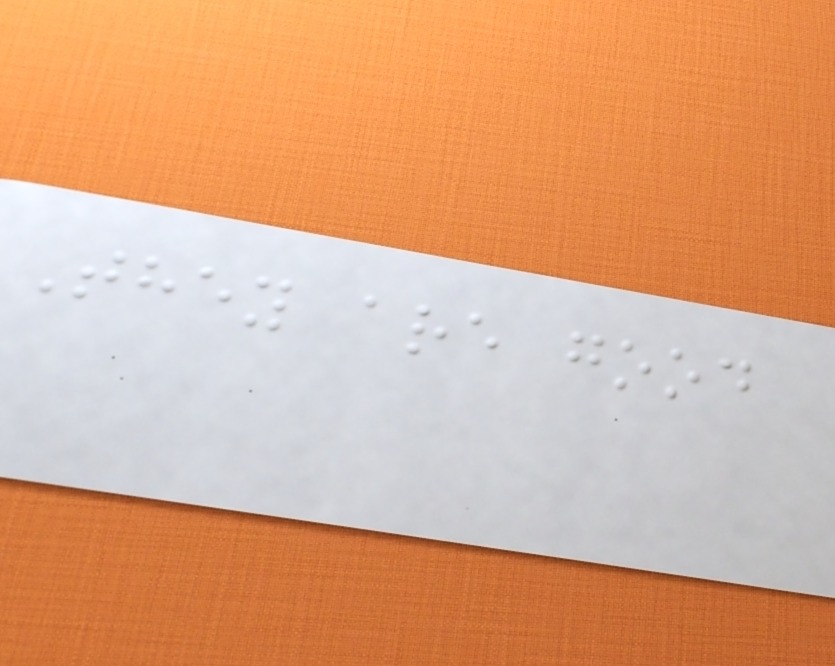They are good
